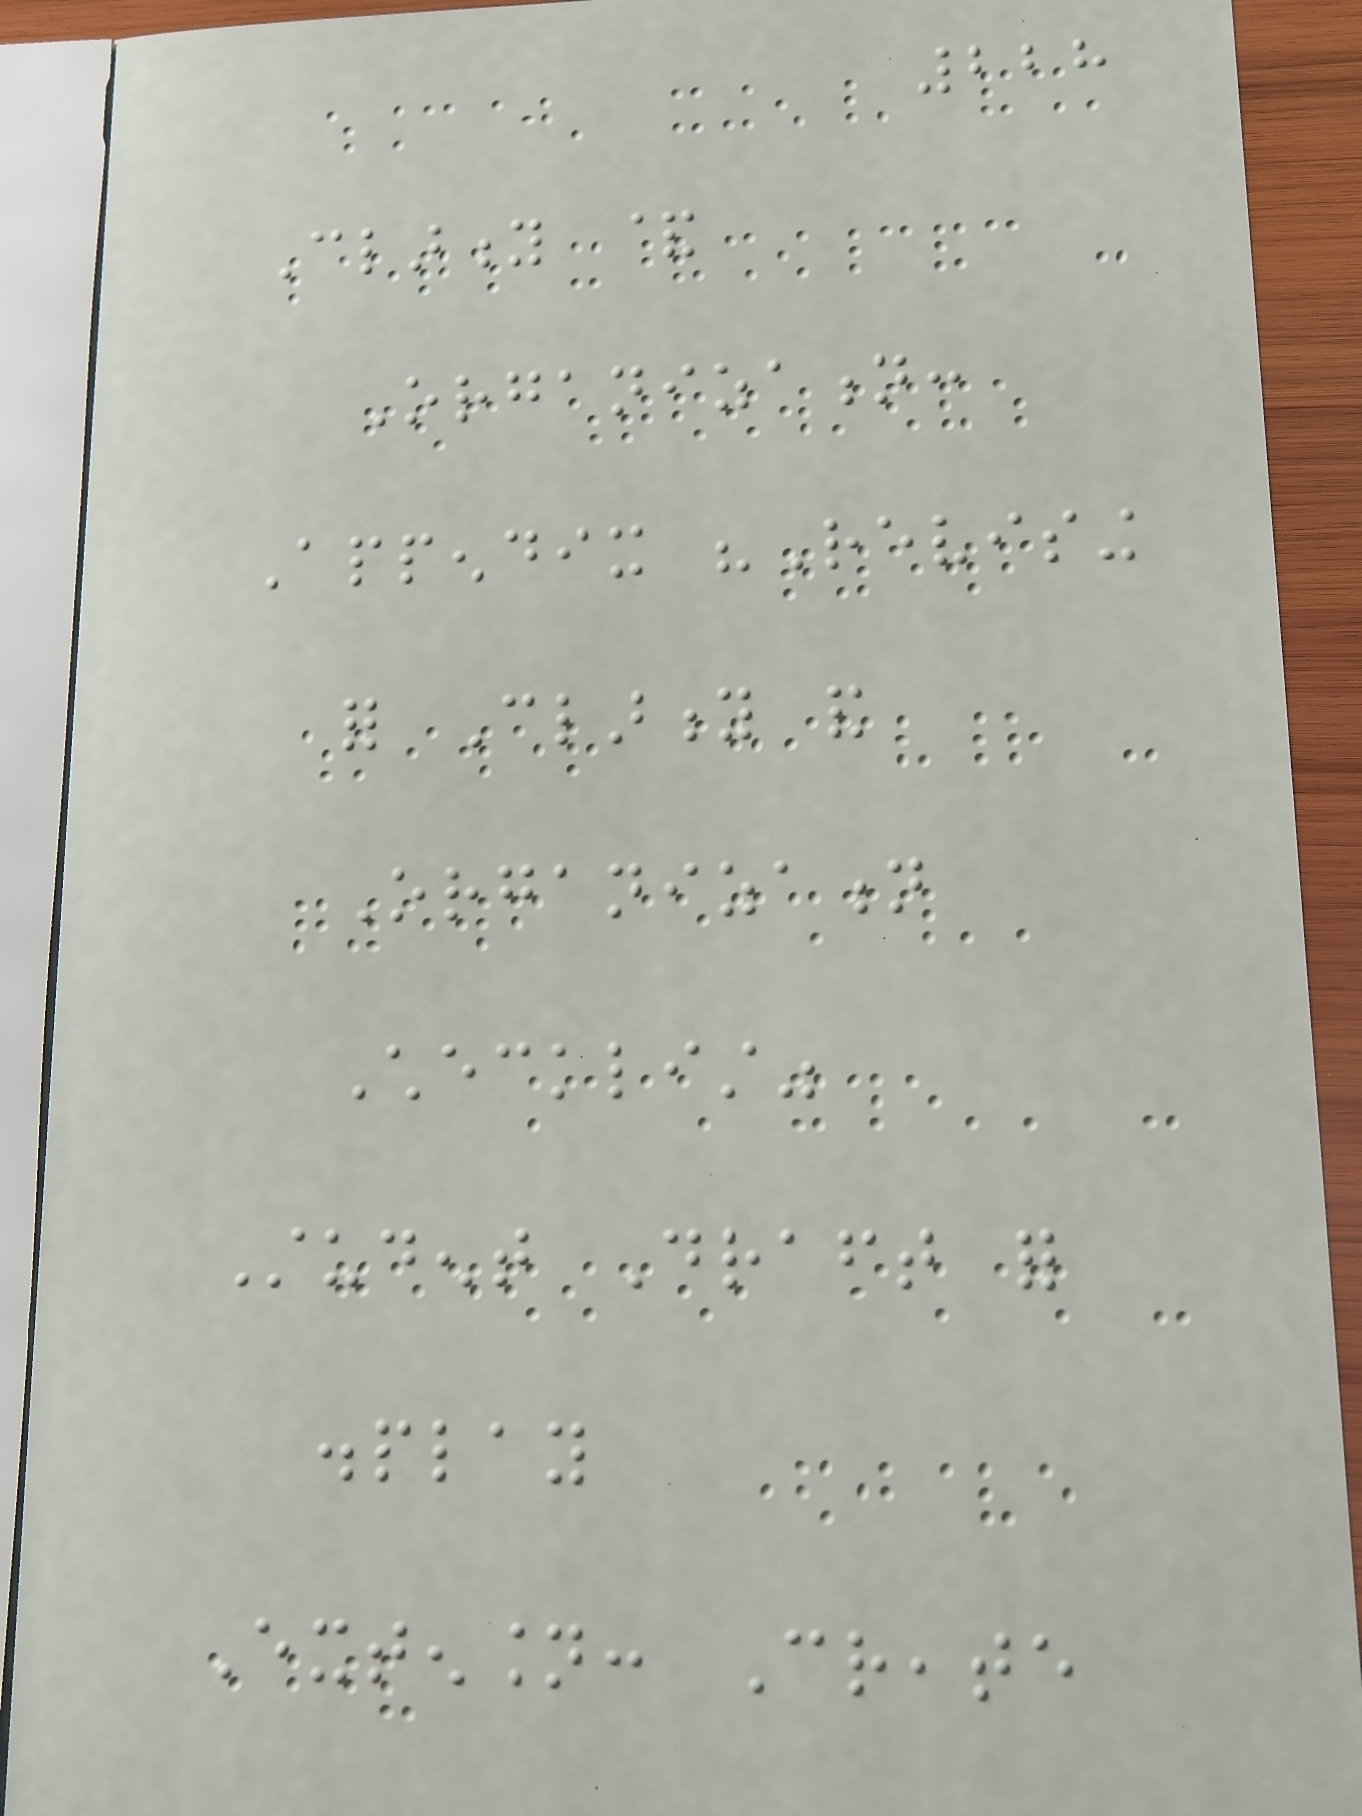228
Clarity &
Organization:
Appendix "Revising
for Clarity and
Organization
Checklist"
Student Draft for
display
Extension: Create
